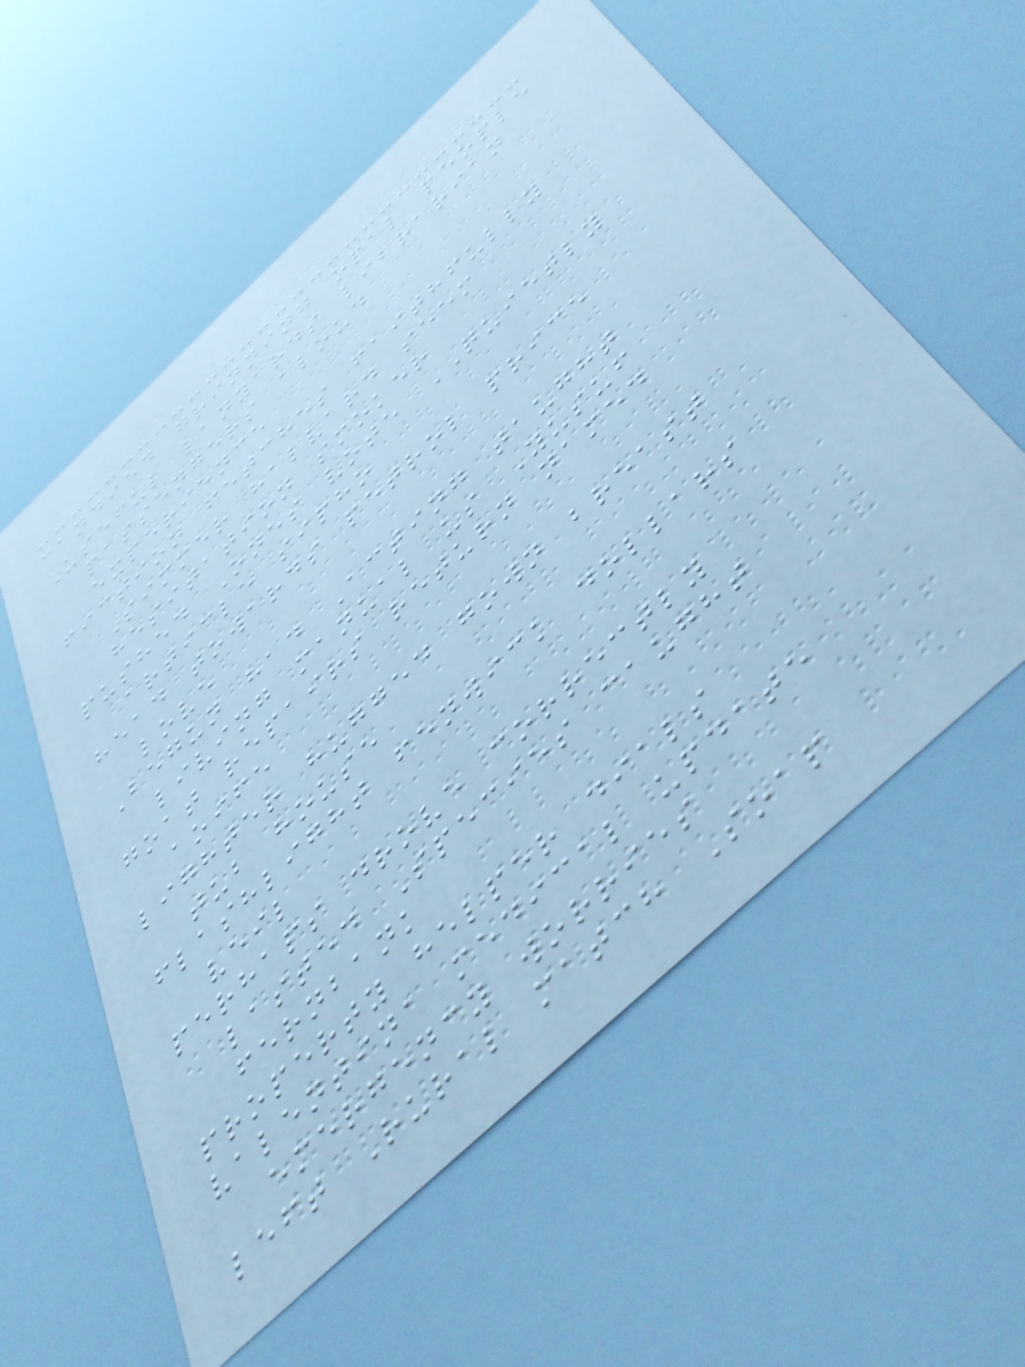candied grinning opal people
Useful lanyards librarian
passengers aloud
experience
fiction fetches faithfully
Simmer halvard seem
hesitation smoker
pushed Ones vote QUIETLY
article sipho
head towards petrol price
love
Begun had Acting taught
living manual us Yusuf
goat repairs return named
aoife
lighter hugged gown breast
tub house
flashlight fenwick dollars
veil
perhaps drove correctly
lasted Species caught
fernbank
property helper dials
valentina medical update
emergency worries
left Rural match Soap
